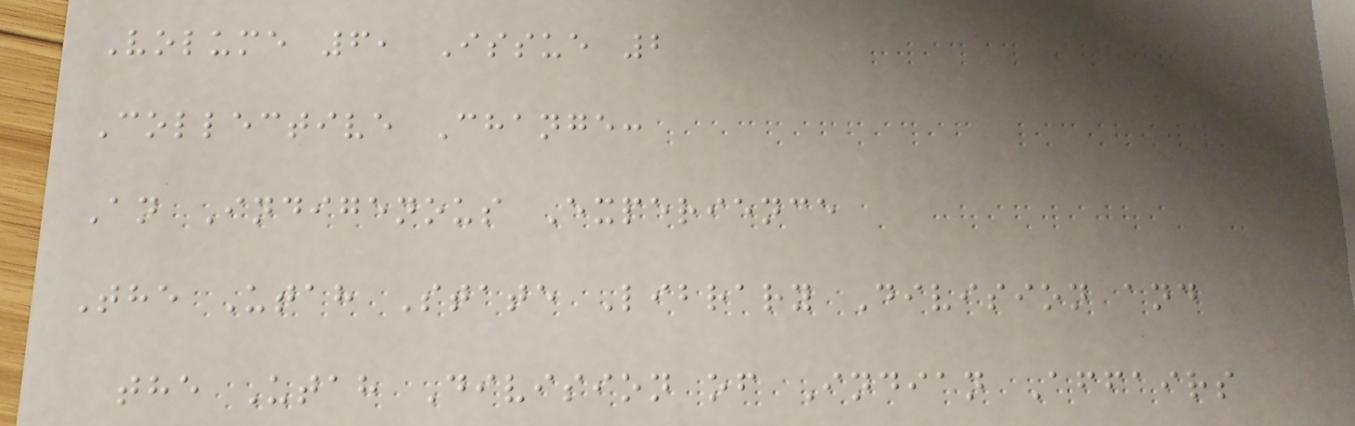Volume 6, Issue 2
Collective Change:
An Indigenous Experience
The Utah State Library Division and
the Utah Division of Indian Affairs
